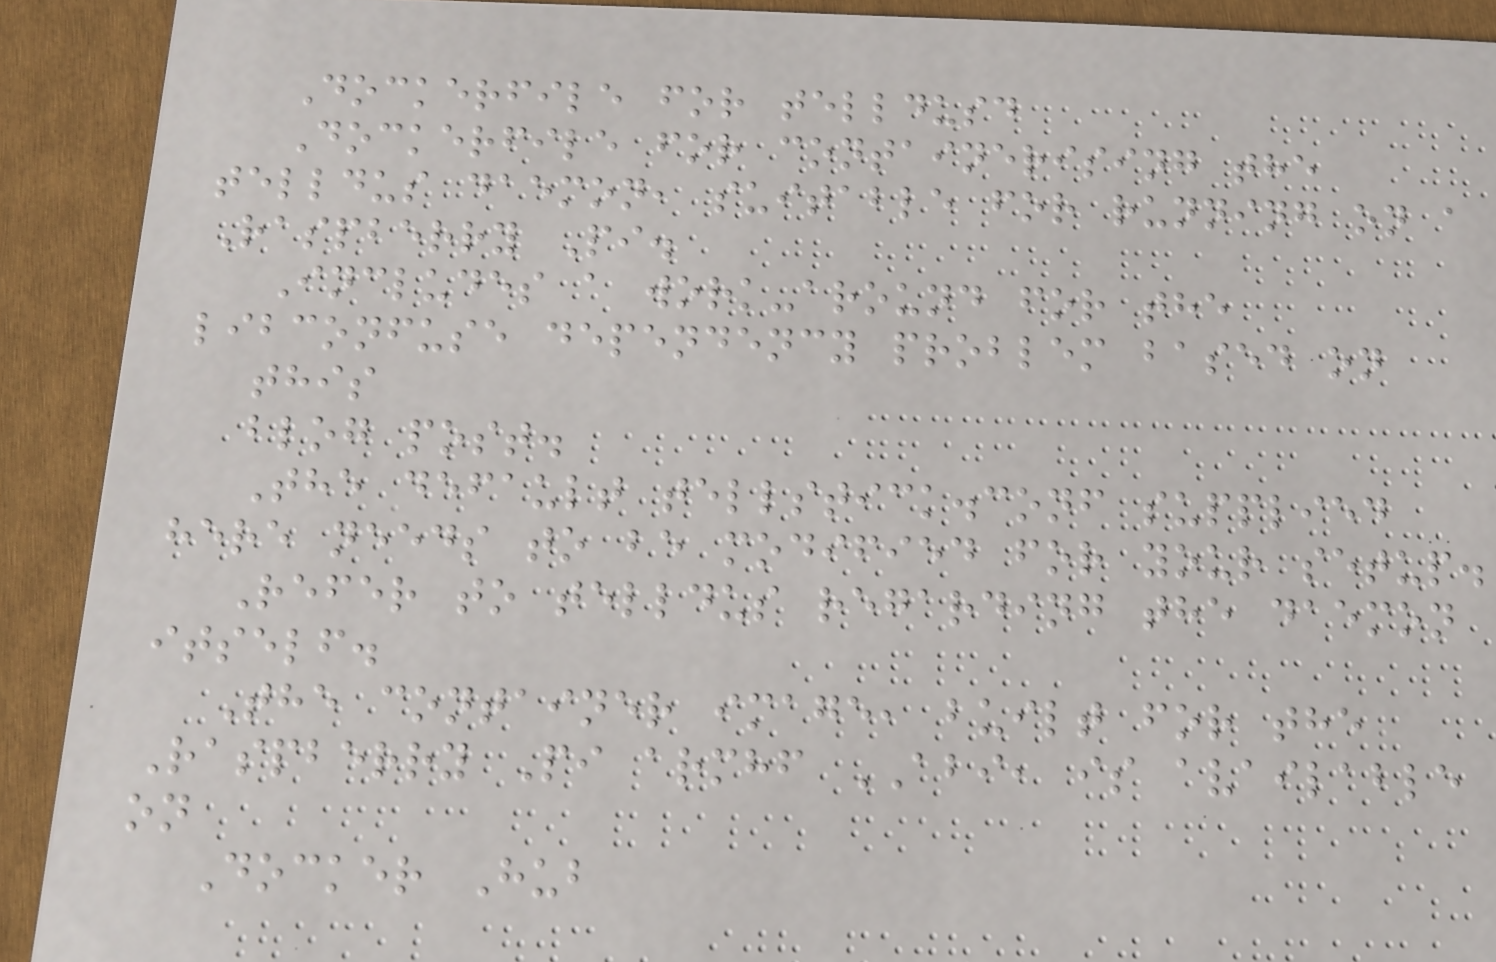Dockerfile for telldusd
Dockerfile for containerising the
telldus daemon, suitable for running on a
Raspberry Pi.
Includes a work-around for the
libconfuse dependency problem based on
this
blog post.
The default tellstick.conf supplied
here needs to be modified for your setup.
Refer to telldus regarding the daemon
itself.
The container image, built for the
Raspberry Pi armhf ABI, is available
on
Docker Hub
